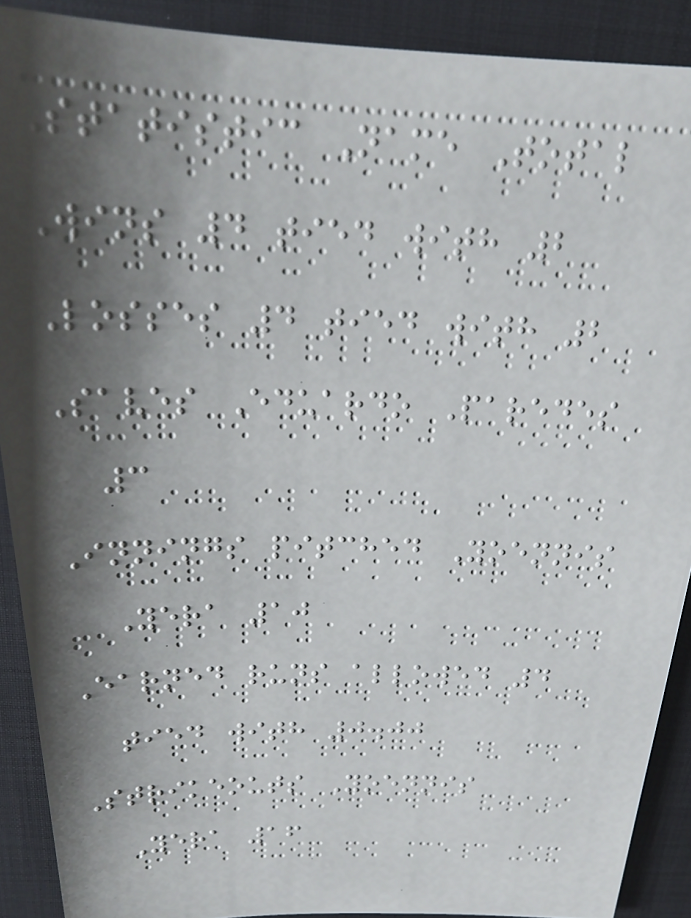Statistic Name Total
Wins 4 tied with 2
Losses 4 tied with 2
Saves Eduardo Paredes
3
Innings pitched Yoennis
Yera 10
Earned runs allowed 4
tied with 0.00
Strikeouts Yoennis
Yera 16
